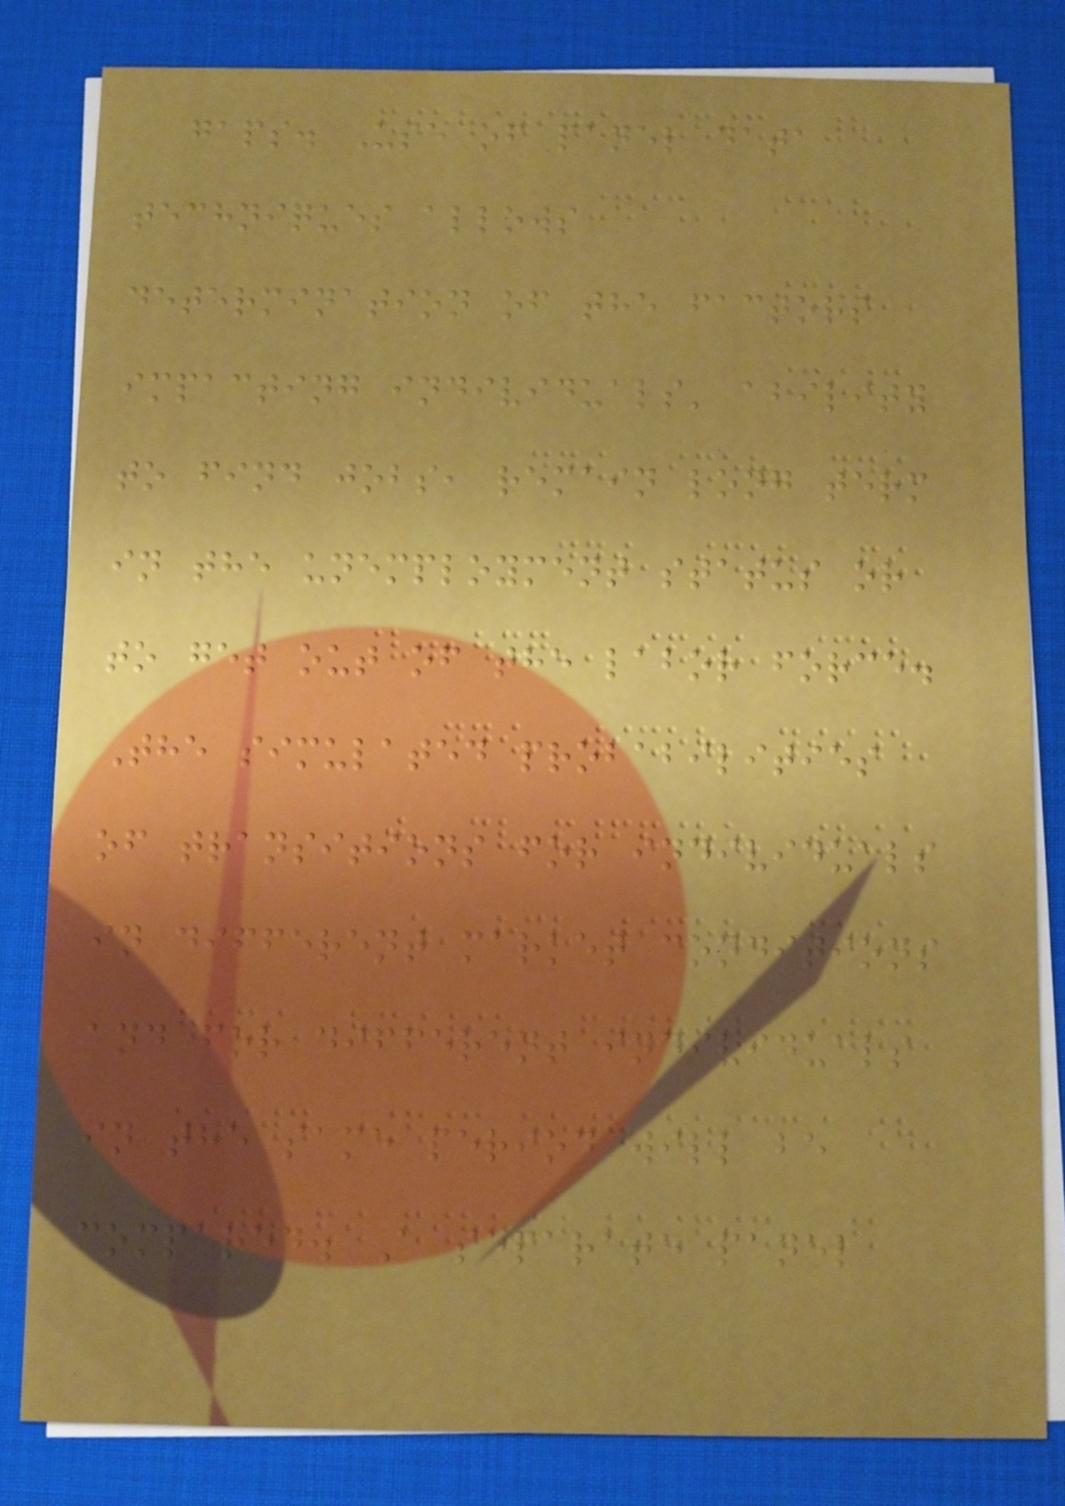gaps. Use of panel data
techniques allows
determination of the factors
impacting individuals' ability
to find jobs, remain long term
in the unemployment status or
to get out of the labor force.
The simulated probabilities
of transitions for individuals
in different market conditions
and for different individuals
in the same period will be
compared. A separate panel
